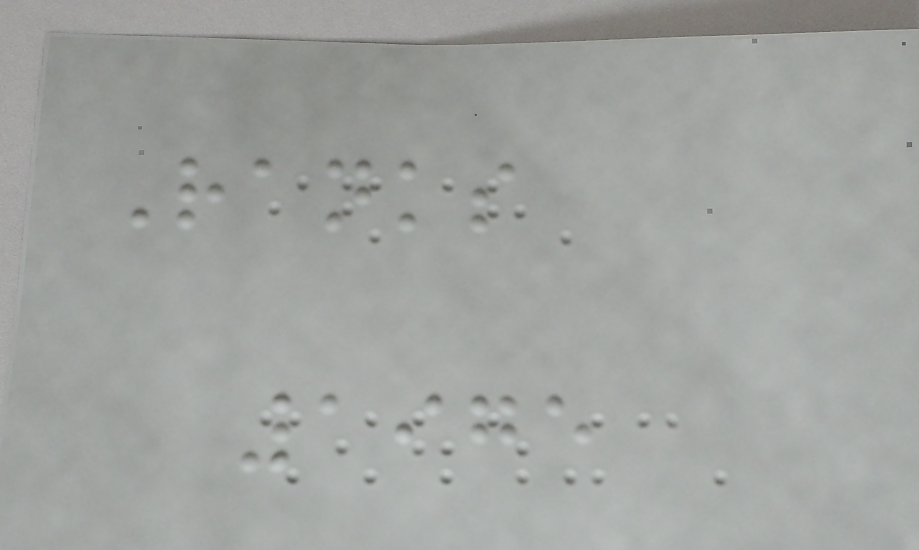Ranks
1975
